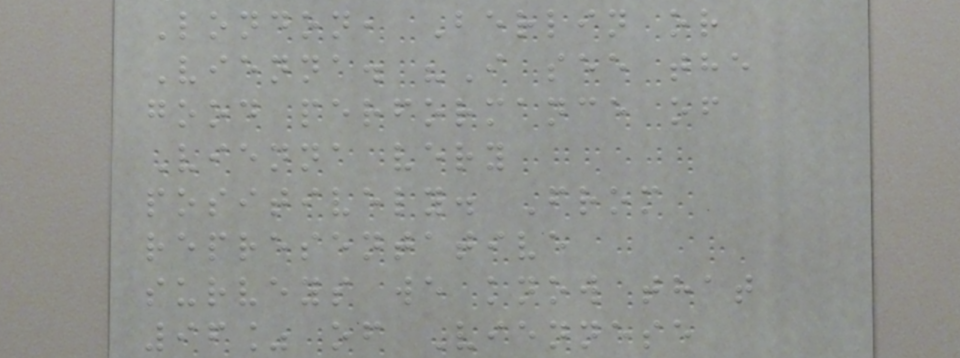London, Berlin or
Vienna. "I see the
good performance of
Vienna very
positively. From
representative
surveys we know that
96% of Viennese
